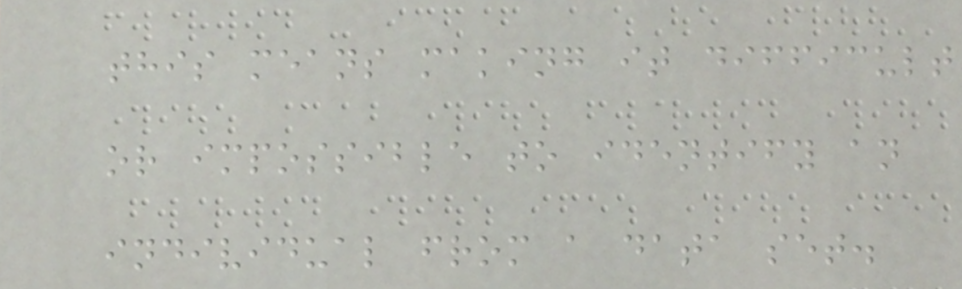this means making it difficult
or impossible to identify an
individual from a data set.
